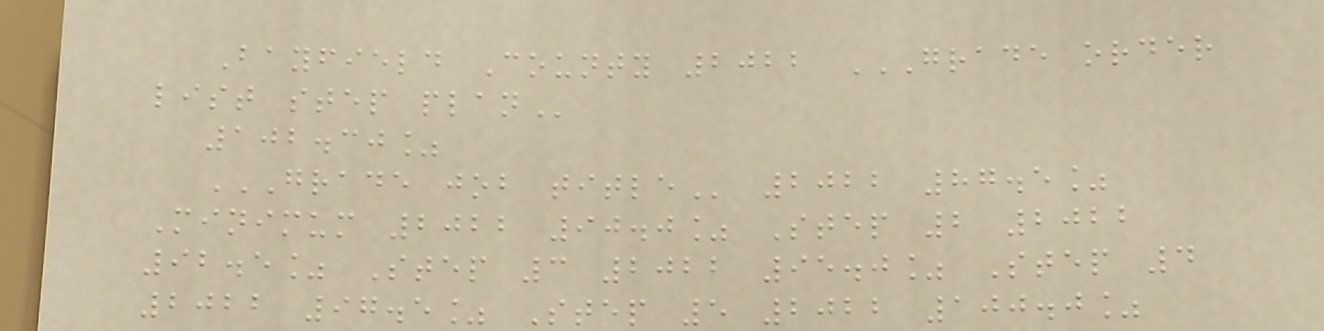Bayfield County 2022 GRADE ORDER
LIST STEP PLAN
102.30%
GRADE JOB TITLE 2022 87.5%
Minimum 2022 90.0% Step 2 2022
92.5% Step 3 2022 95.0% Step 4
2022 97.5% Step 5 2022 100.0%
